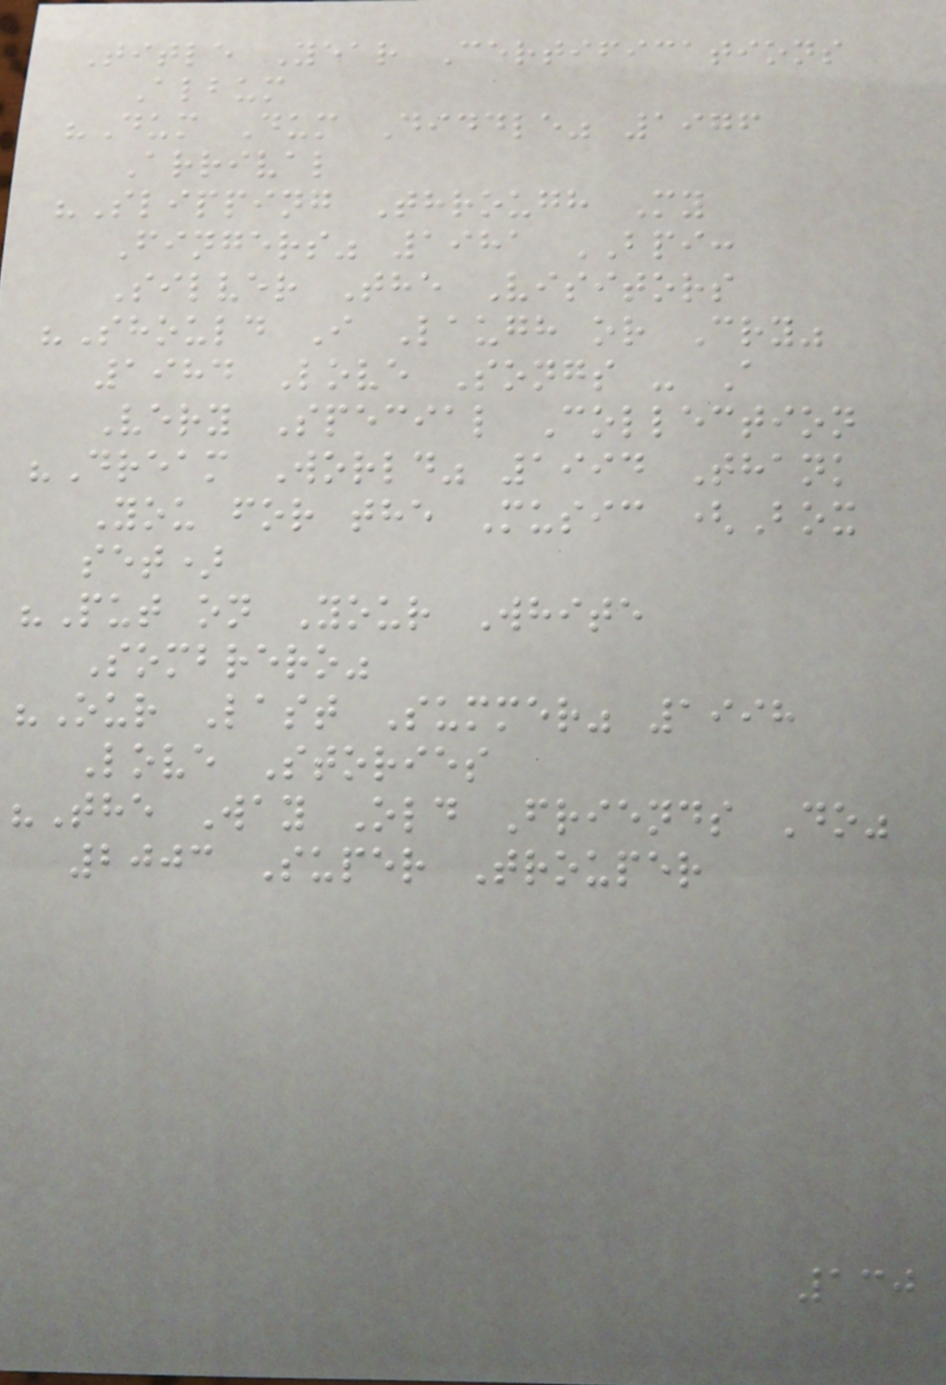Title Year Certifications
Album
"Dum Dum Diddle" 1976
Arrival
"Slipping Through My
Fingers" 1981 BPI:
Silver The Visitors
"Should I Laugh or Cry"
1984 Love Songs - A
Very Special Collection
"Dream World" 1994 Thank
You for the Music (Box
set)
"Put on Your White
Sombrero"
"Our Last Summer" 1998
Love Stories
"The Way Old Friends Do"
2003 Super Trouper
130
